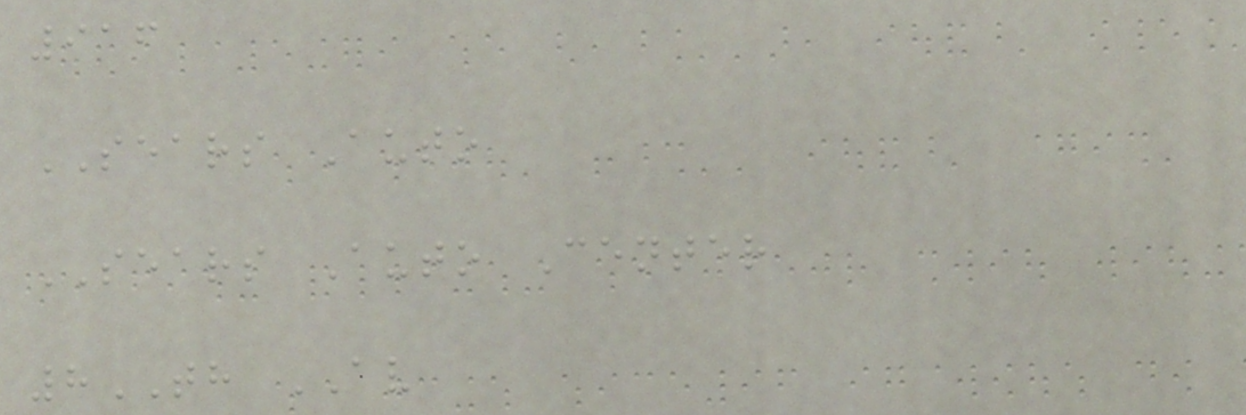916
SEARS Auto
SEARS Auto Center
8TH AV
